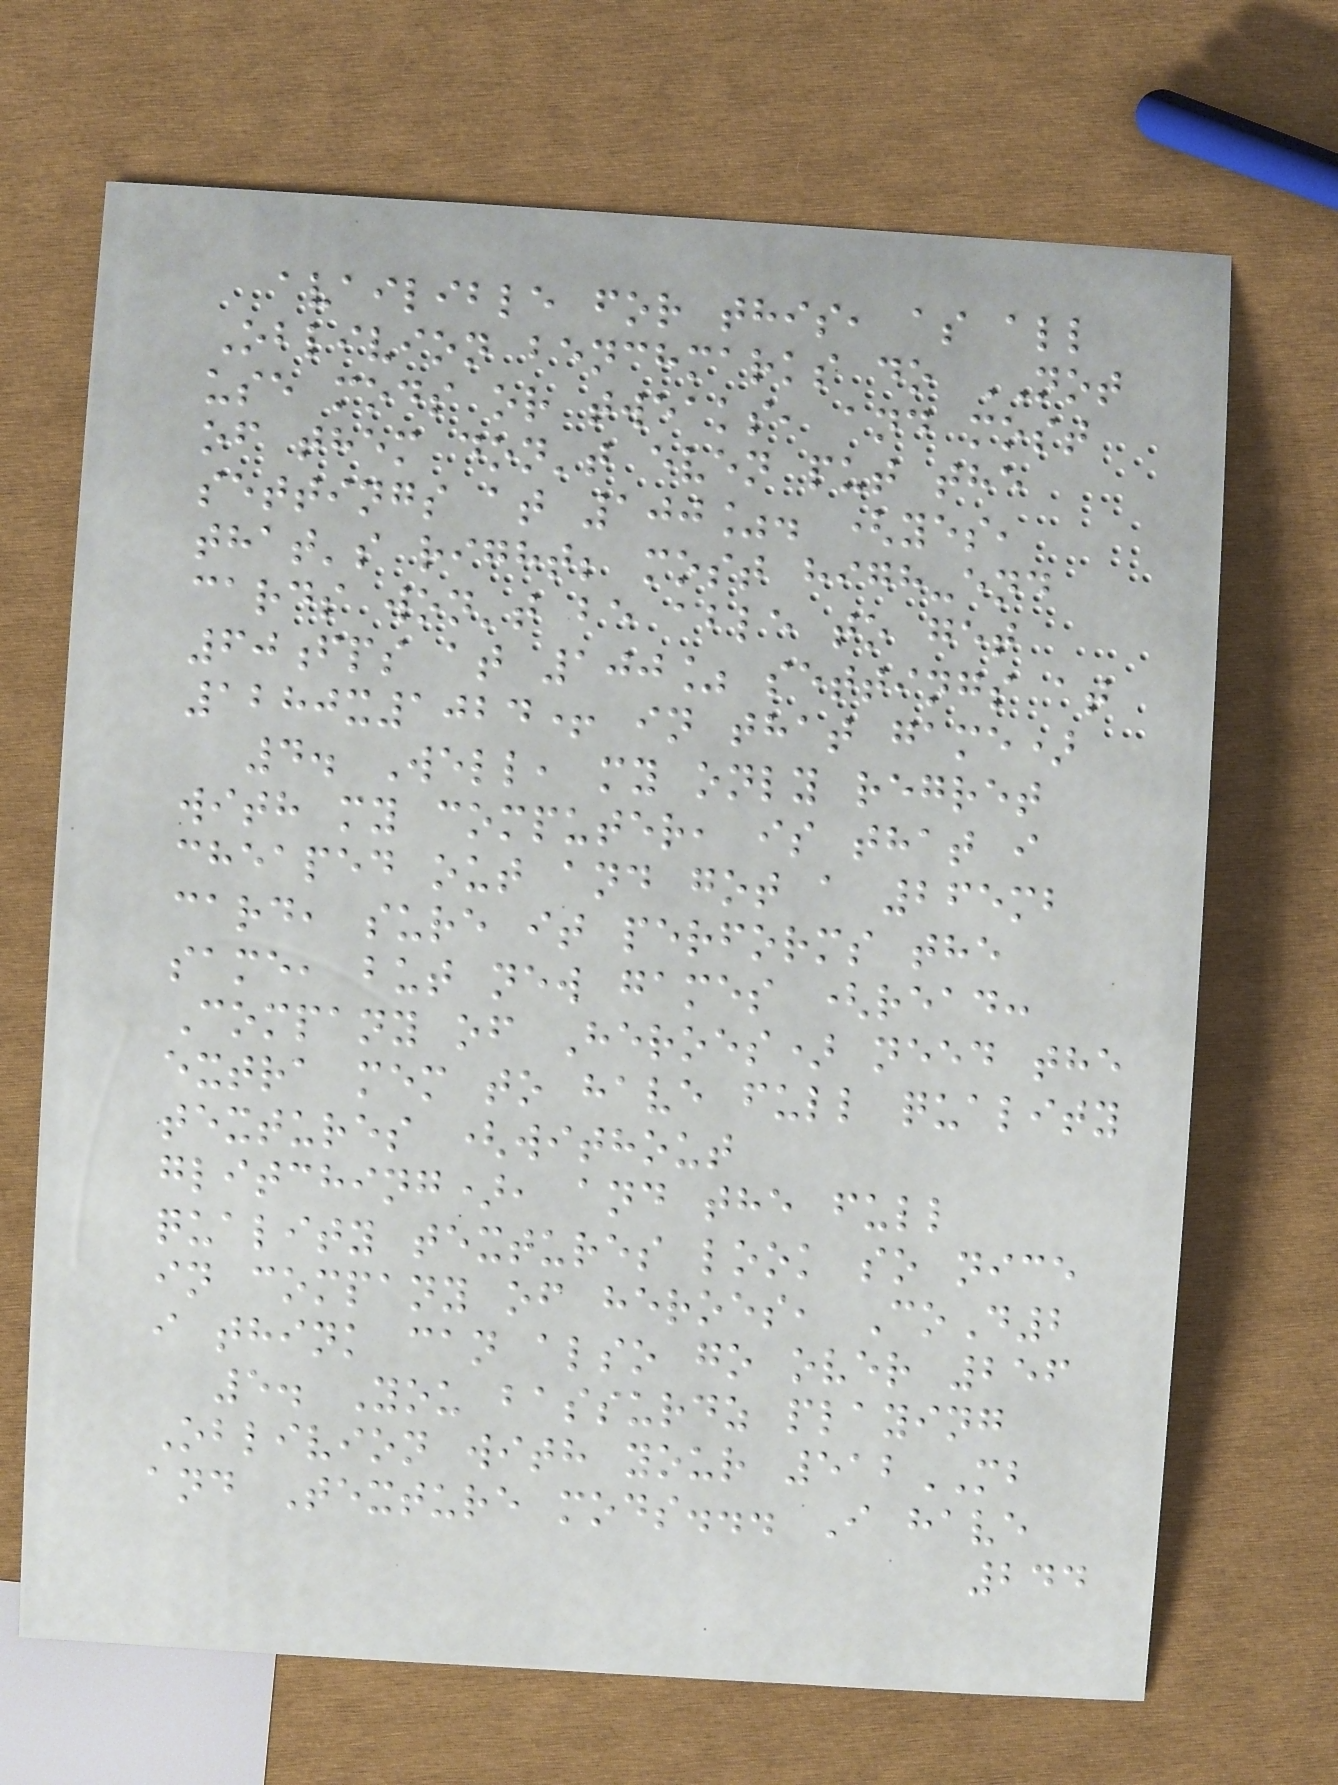availible for this, as all
Oblivion benchmarks do NOT
use mods or tweaks, and most
of them don't even put the
settings at 100%. (yes,
that's right; most high-end
cards won't be able to get
60fps at 100% settings at
1280x1024+ in that game)
4. Well, my only regret
with my computer, is that i
cheaped out and got a 265mb
card, sure it performs the
same, but new games (read:
Company of Heroes) need the
extra mem to have full quality
textures (without
glitching), and the full
quality textures look so nice
in company of heroes, CoD2
i think can also go over 256
5. You bassurdz playing
Oblivion with your 512MB
and Texture mods... I have
244
